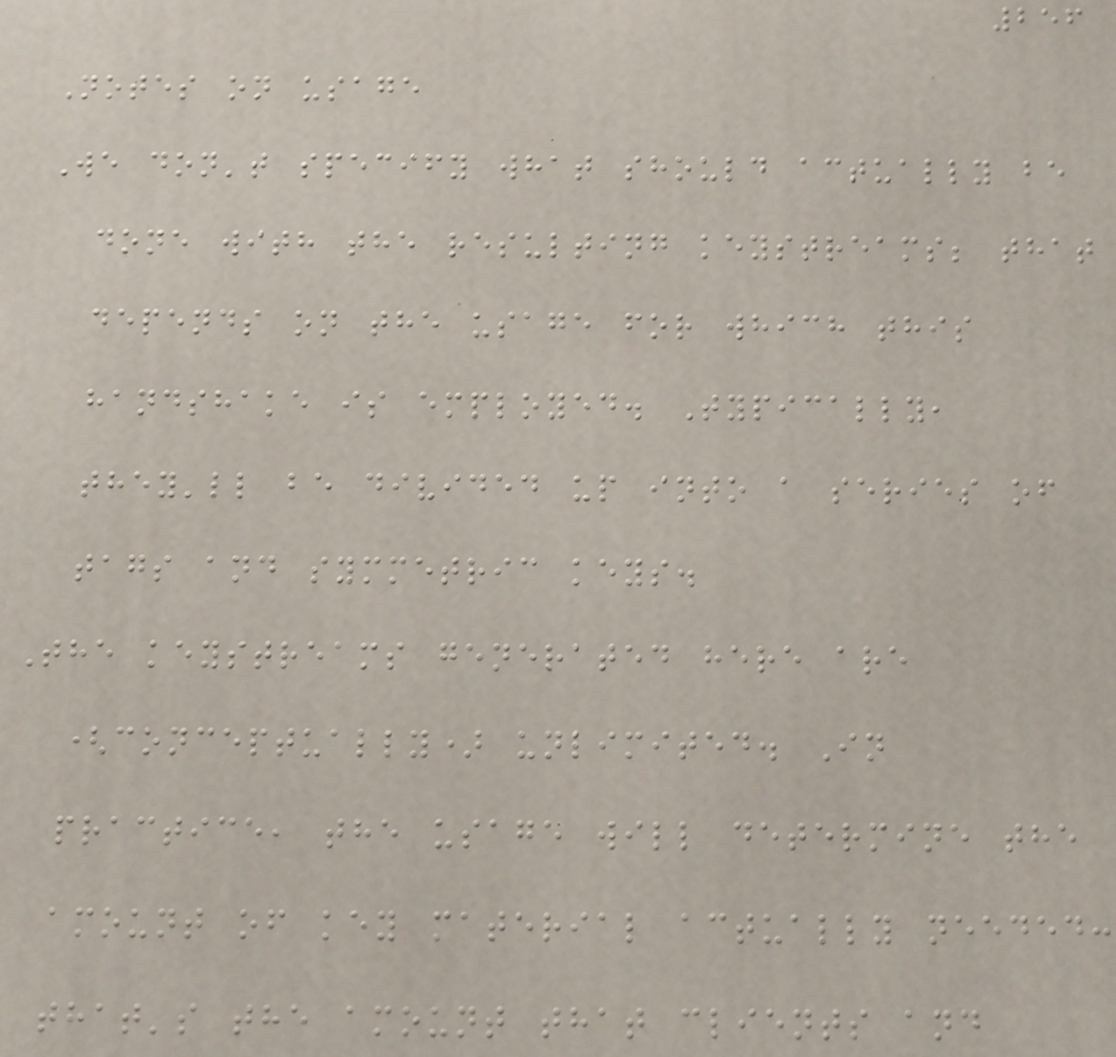256
Notes on usage
We don't specify what should actually be
done with the resulting keystreams; that
depends on the usage for which this
handshake is employed. Typically,
they'll be divided up into a series of
tags and symmetric keys.
The keystreams generated here are
(conceptually) unlimited. In
practice, the usage will determine the
amount of key material actually needed:
that's the amount that clients and
